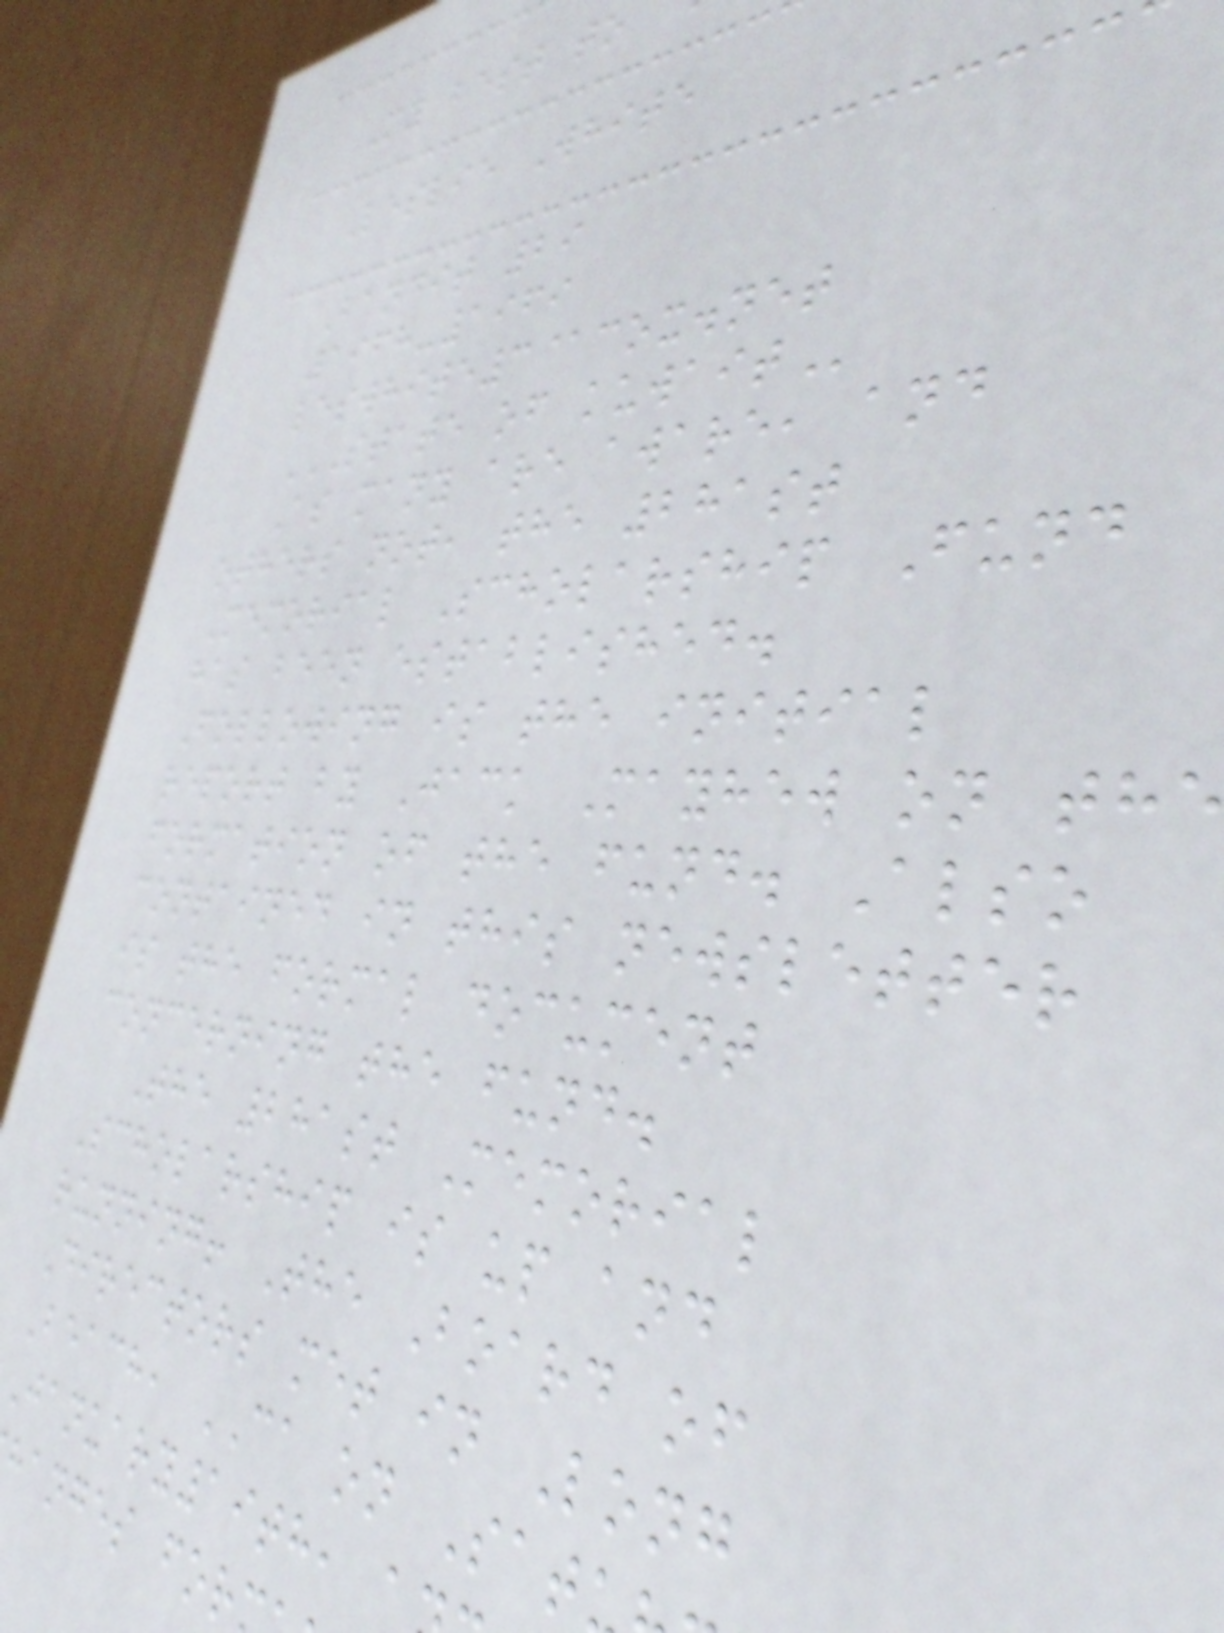My best to
Leslie White
Bandit 29
1968-1969
leswhite3@cox.net
STATE OF KUWAIT
As many are aware, and
others not, the 281st
Memorial Scholarship Fund
has been established.
Following is the initial
report by Jack Mayhew on the
formation of the fund. Also
contained in this newsletter
is the formal document
concerning the fund.
The 281st Memorial
Scholarship is up and
running! The Board of
Directors met in Long
Beach, CA on Sat
January19th, a
hanges for
